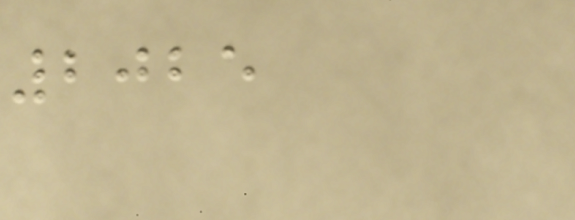2025
